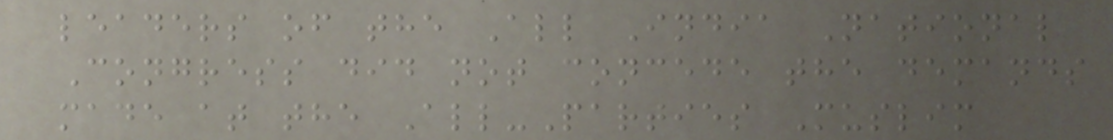leaders of the All India National
Congress did not concede the demands
made at the All-Parties Muslim
